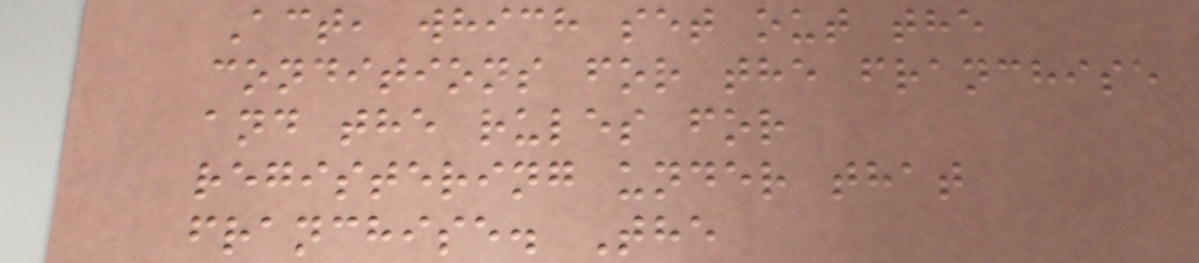Act, which set out the
conditions for the franchise
and the rules for
registering under that
franchise. The
